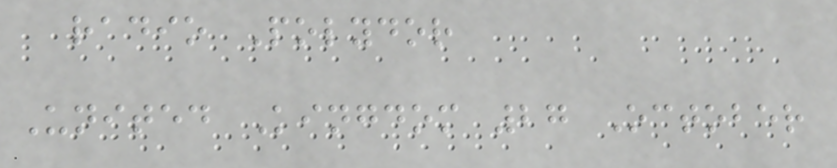radio Polydor
United Kingdom 27 October
